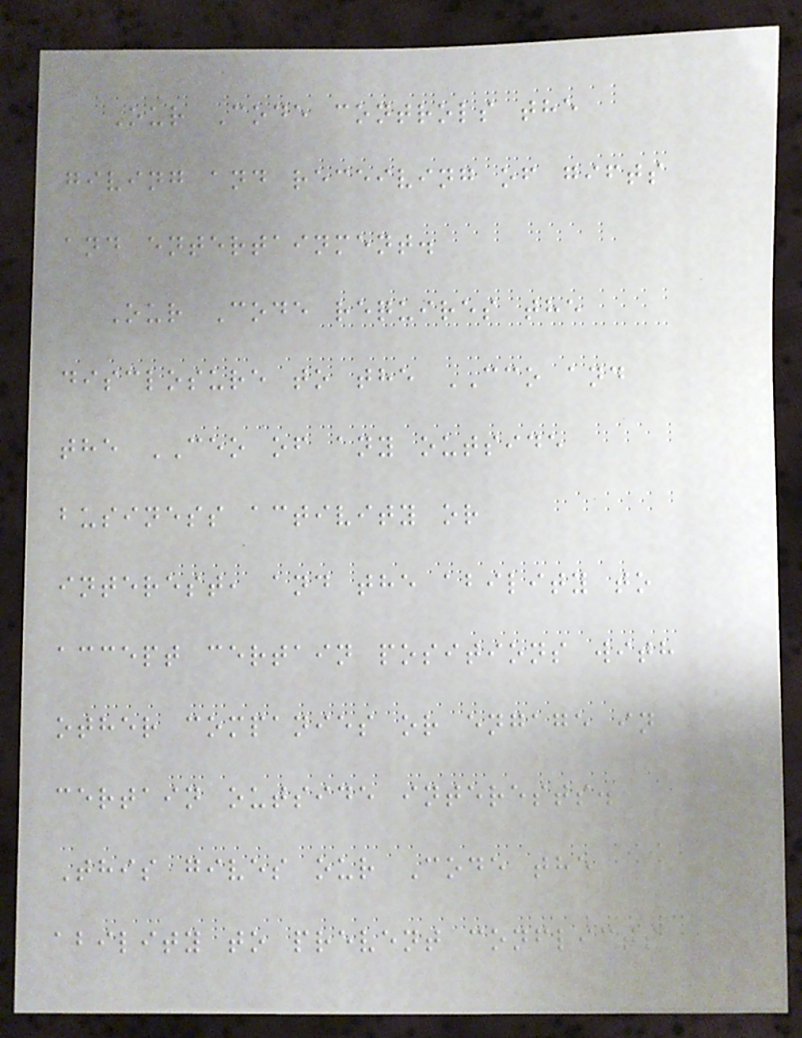Our Code controls the
giving and receiving of gifts
and entertainment.
Our Code requires the
disclosure to the CCO and
the CEO of any outside
business activity or
interest, and the ability to
accept certain positions with
other companies or engage in
certain outside interests.
This gives our Code the
ability to prevent conflicts
